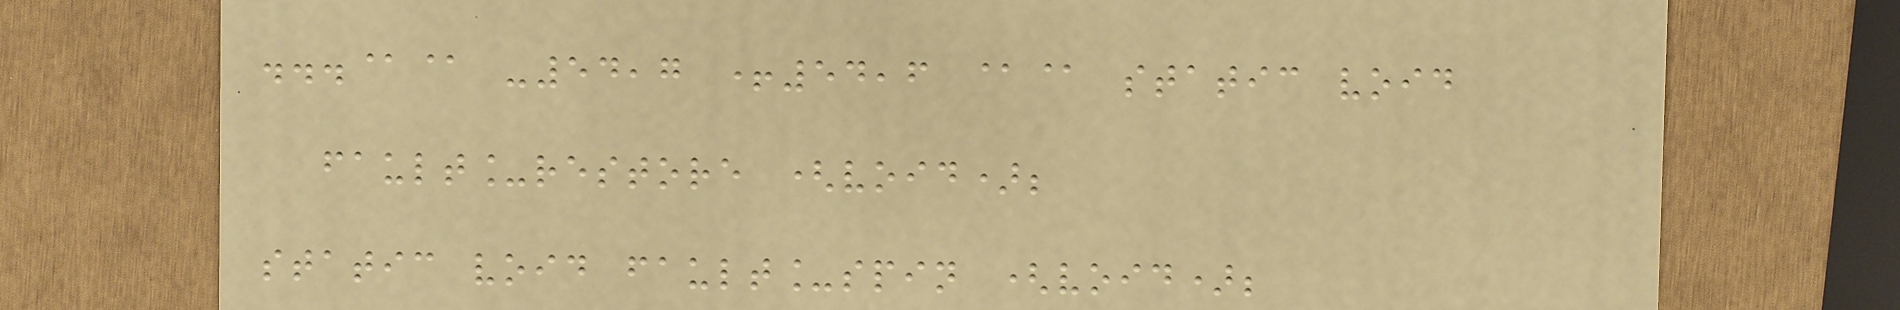...@@ -54,7 +54,6 @@ static void
fault_restore (void);
static void fault_spin (void);
